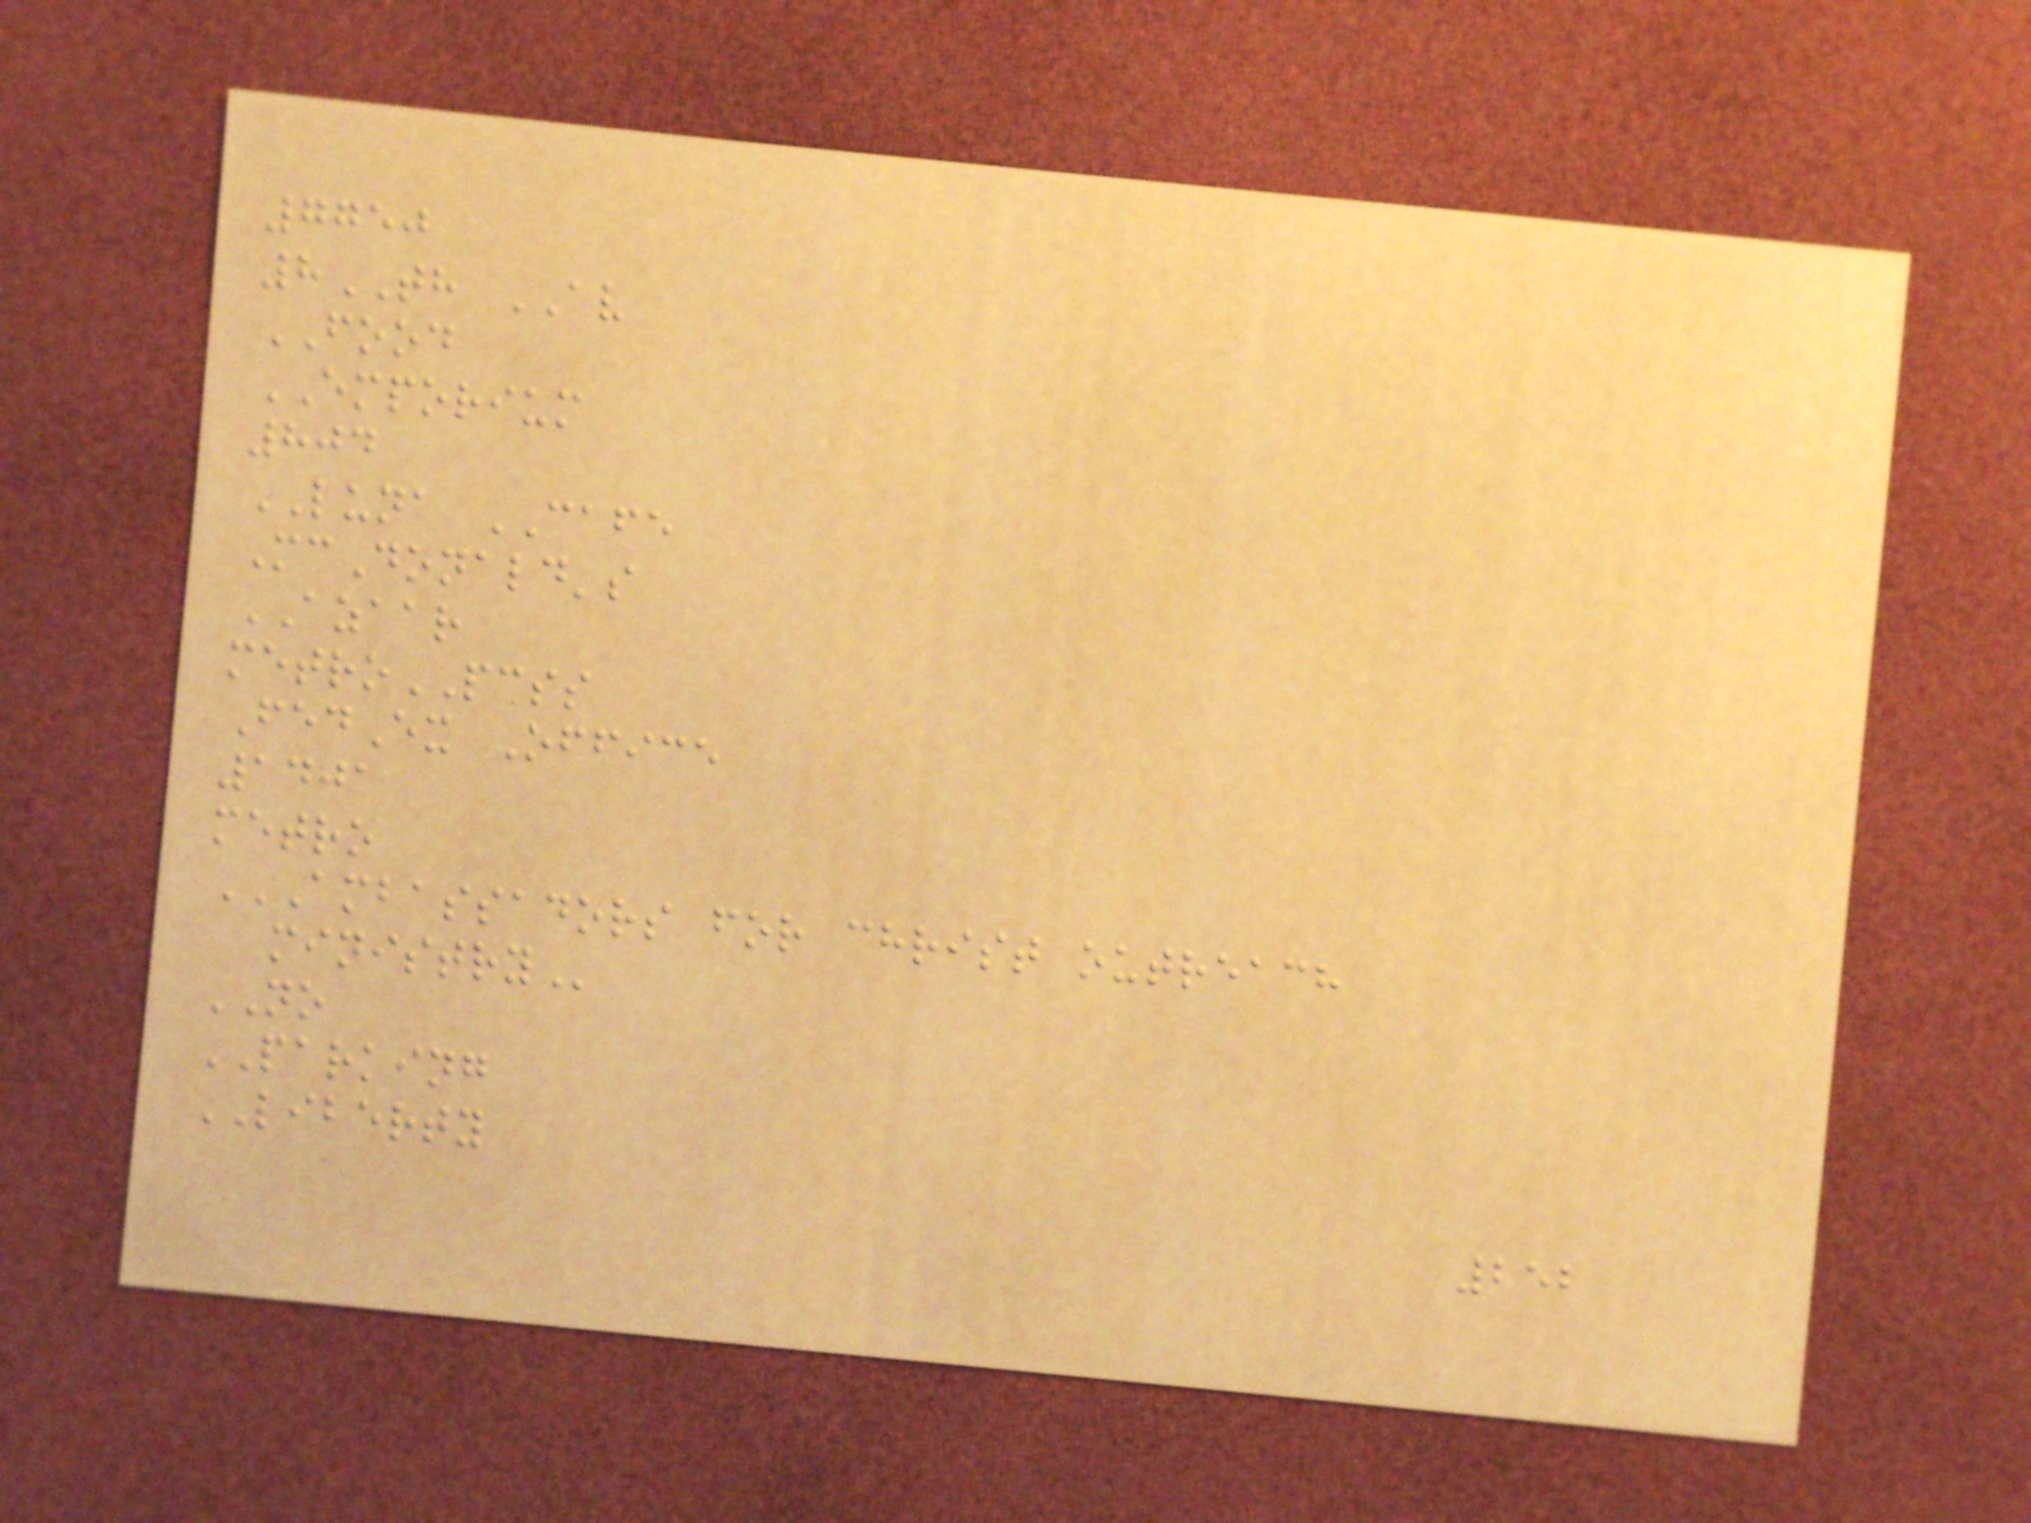7750
8TH AV
FOOD
EMPORIUM
804
LUNA CAFE
McDonald's
AZAAR
metroPCSS
FedEx Office
1401
metro
AMBASSADORS FOR CHRIST OUTREACH
MINISTRY
NO
PARKING
LIBERTY
252
